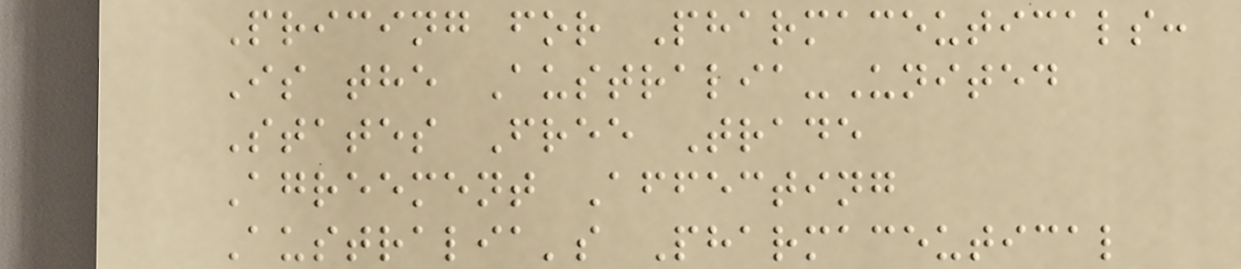Pricing for Pharmaceuticals:
Is the Australia-United
States Free Trade
Agreement Affecting
Australia's Pharmaceutical
